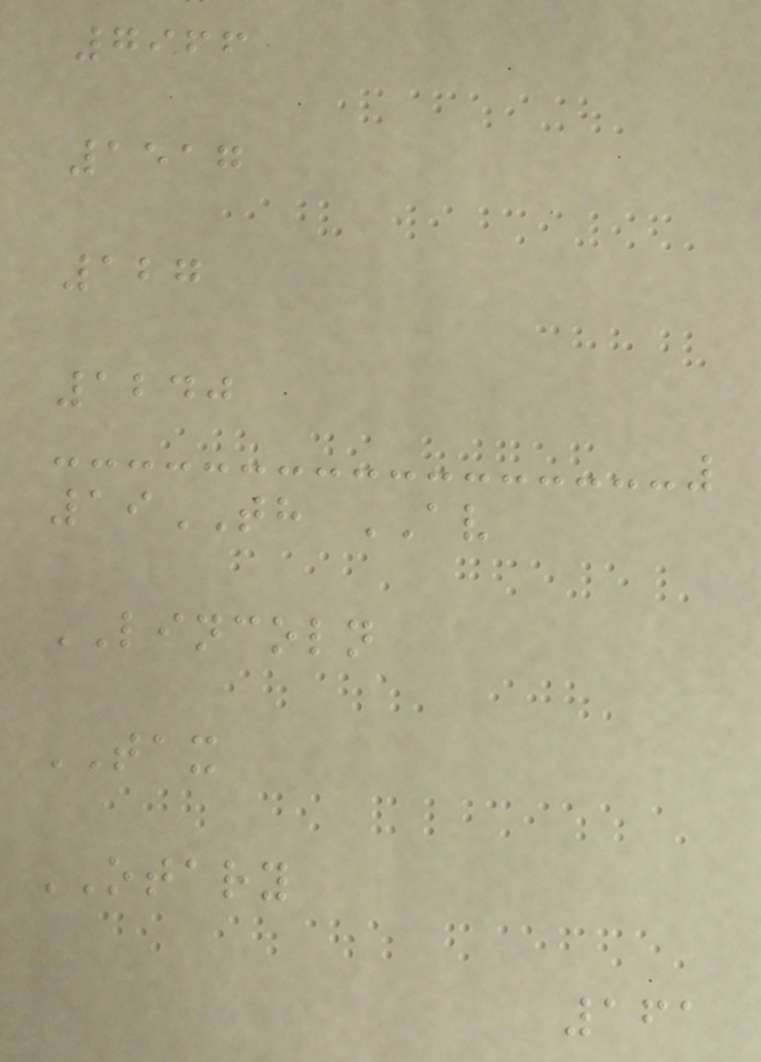7966
1517
127
1240
19TH AV
LINCOLN
TAX
OTARY
161
